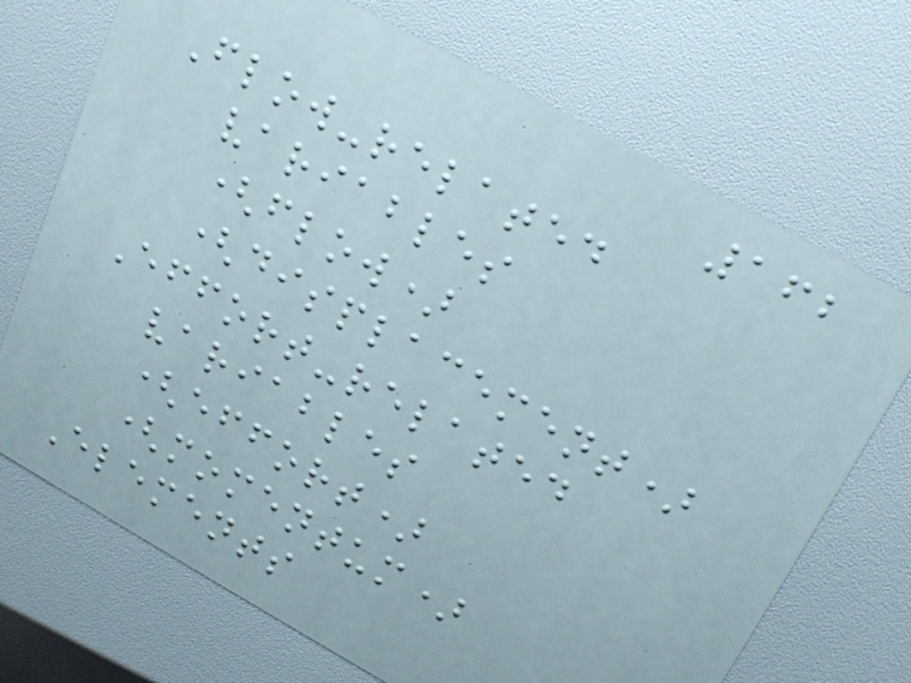162
Flow-related
variables
(flow)
(displacement)
Effort-related
variables
(effort)
(momentum)
Elements
